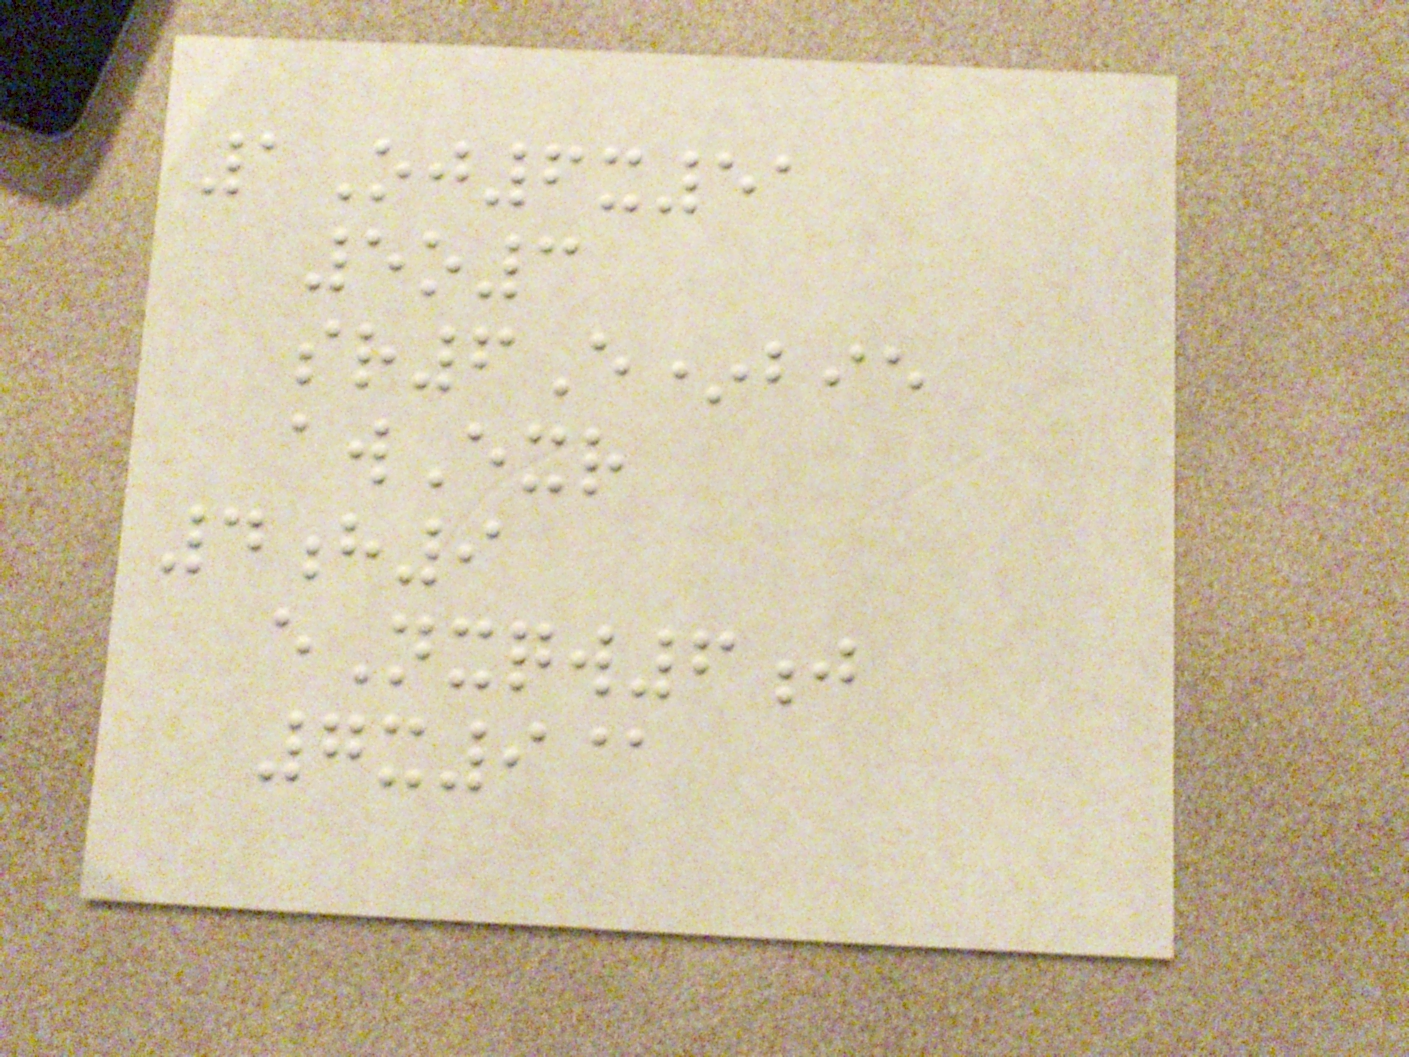1Oj6x51
5o3
sr6E*bie
awExr
4h9
eNxqw6j
7x9@
